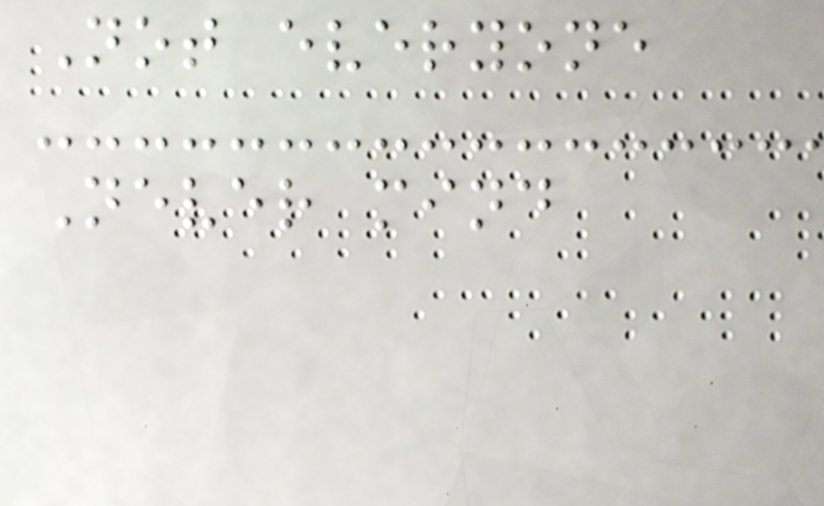Not everyone
Never mind
